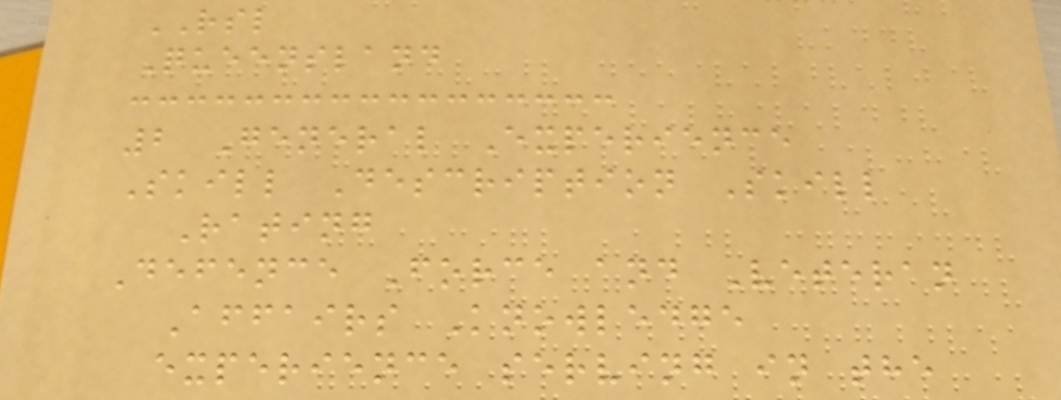RSL
Queensland
2 General Experience
Skill Description Skill
Rating
Defence Force and Veteran
Affairs Knowledge
experience serving in the
